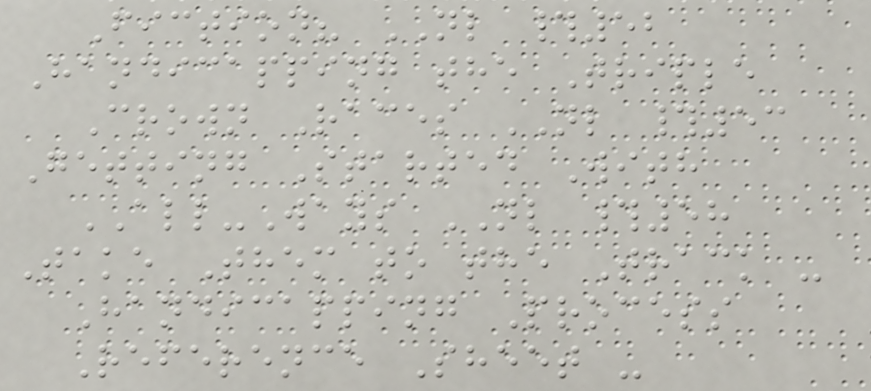Fiction? NL #52
Handicapping the Triple
Crown Races NL #53
Getting Started With
ALL-Ways NL #58
Take Them to the Track -
Handicapping Process
Reference Sheet -
